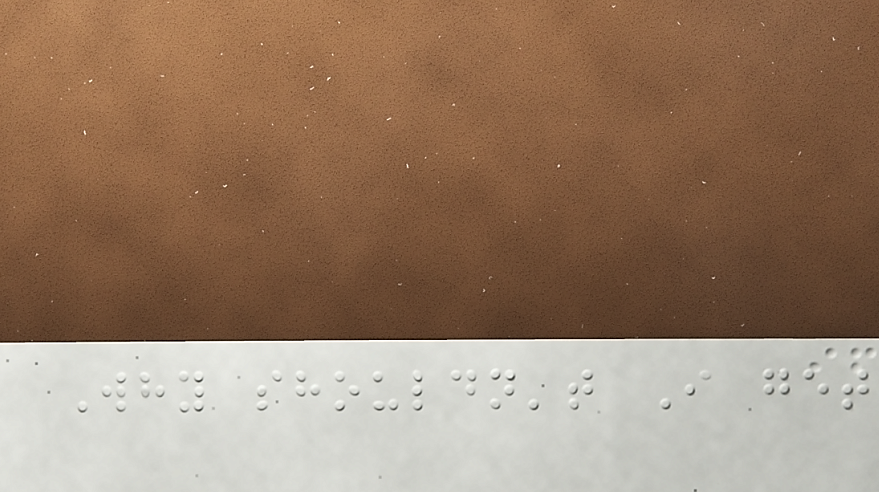Why shouldn't I get
